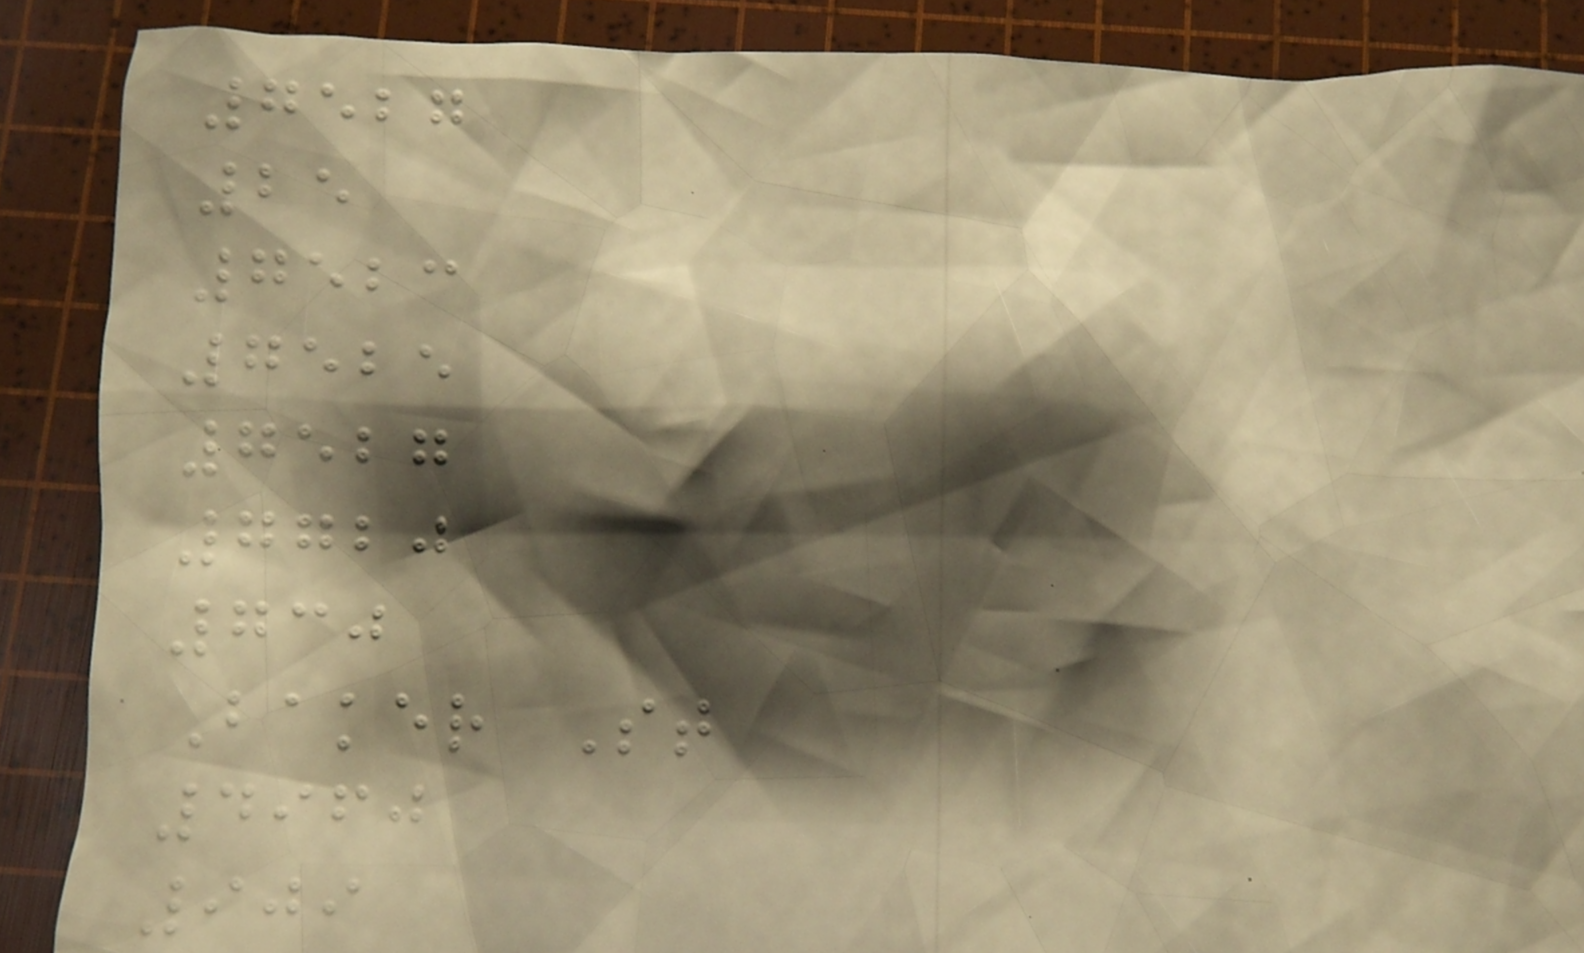7527
25
7523
7525
7527
7720
730
Baker St
4960
909
